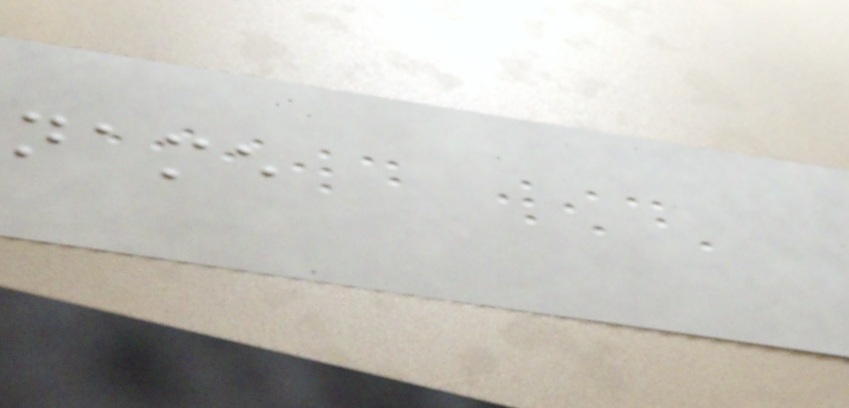name
